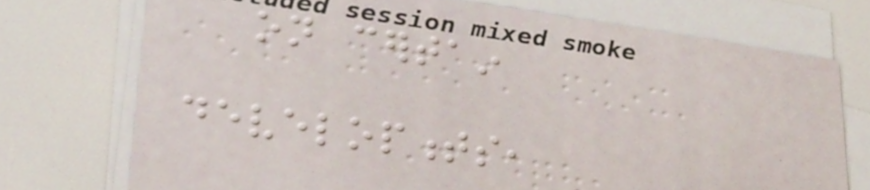on certain
developments,
